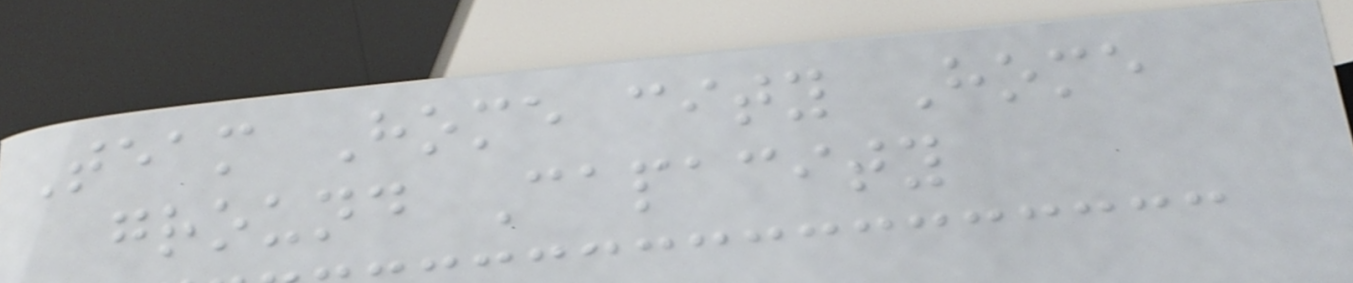Team Home city Home
ground Capacity
